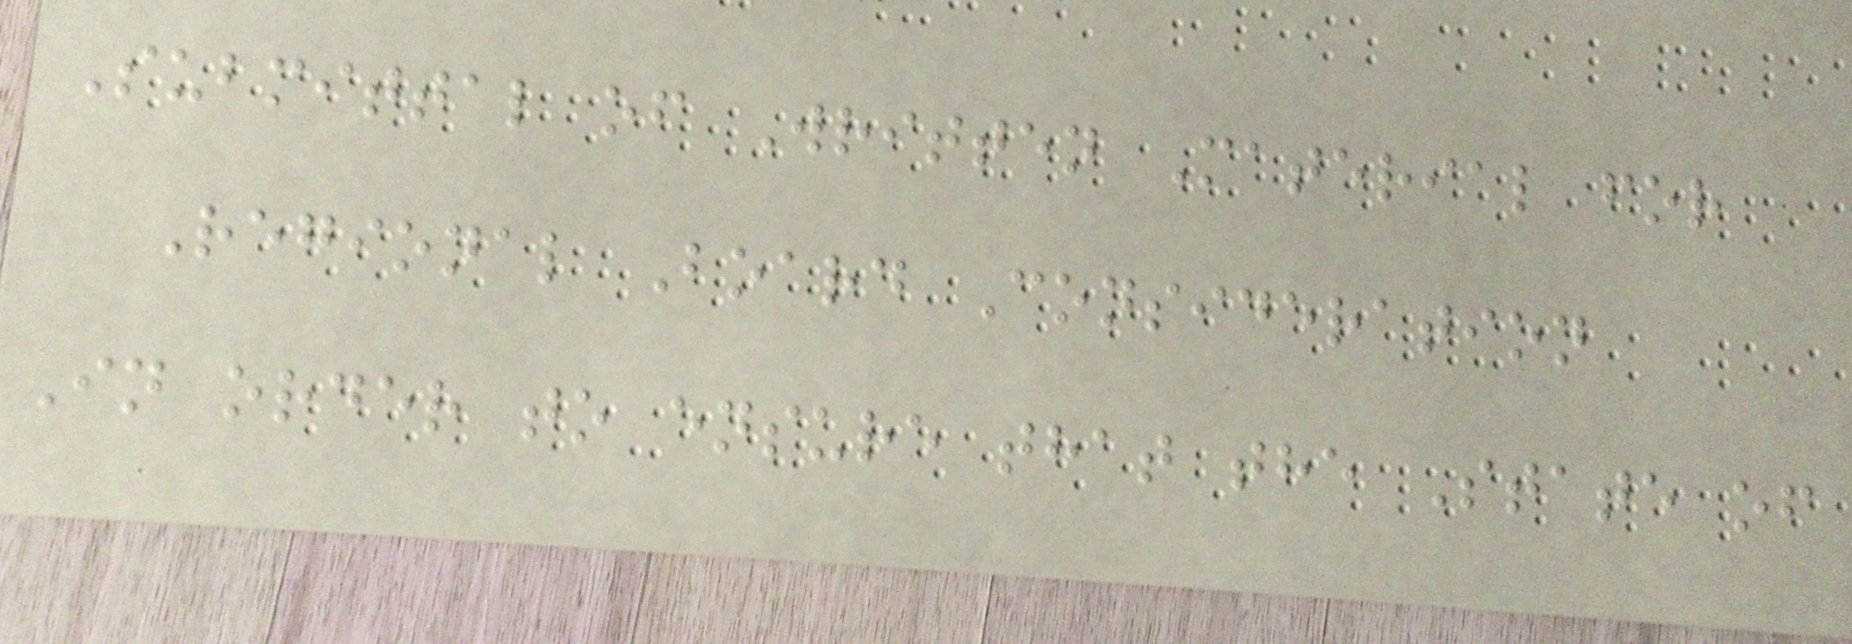Submittal of Written Material for
Regional Board Consideration
In order to ensure that the State of
